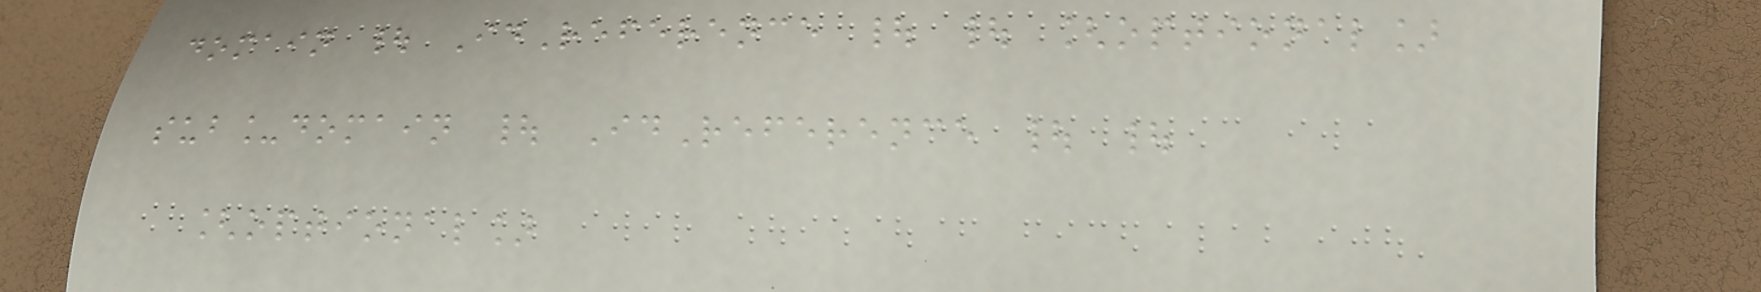domain | IdReference | | [optional]
sub_domain | IdReference | |
[optional]
